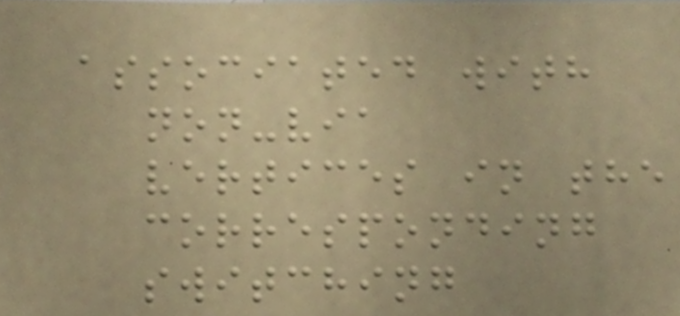associated with
non-via
vertices in the
corresponding
switching
